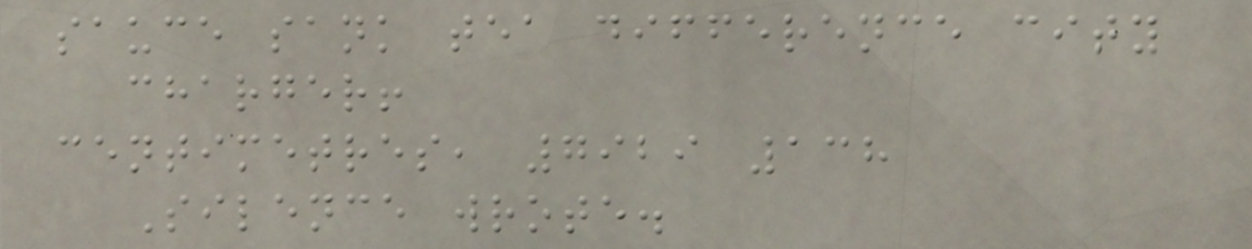sauce sank tea difference city
charger!
centimetres, 7929 138
Silence wrote.
